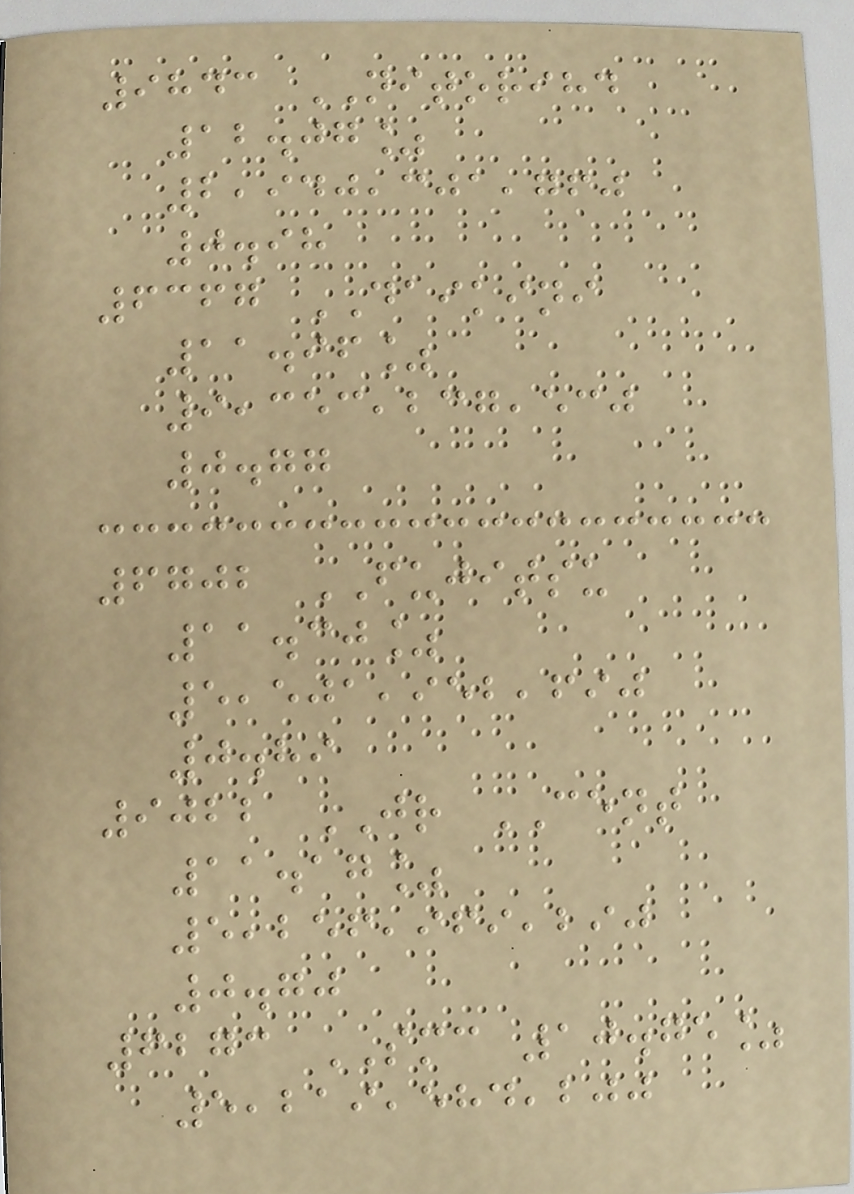9843 NITORIHD
12.07%
2,940,301,760
0.98
6367 DAIKINI
11.96%
9,353,237,530
0.77
6702 FUJITSU
11.30%
5,501,952,690
0.89
9022 JR CENT
11.17%
5,256,969,290
0.70
6273 SMC 10.75%
5,219,584,200
